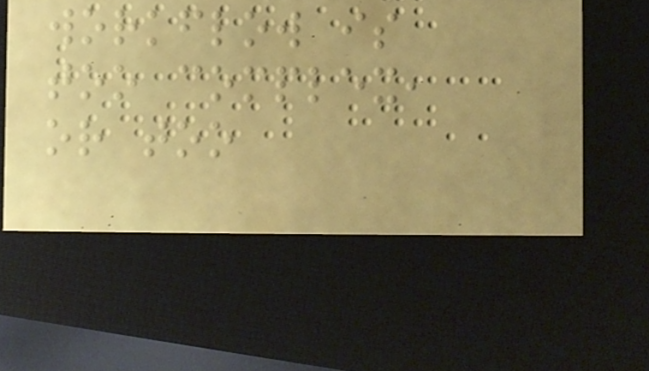workflow is
too complex,
or too
